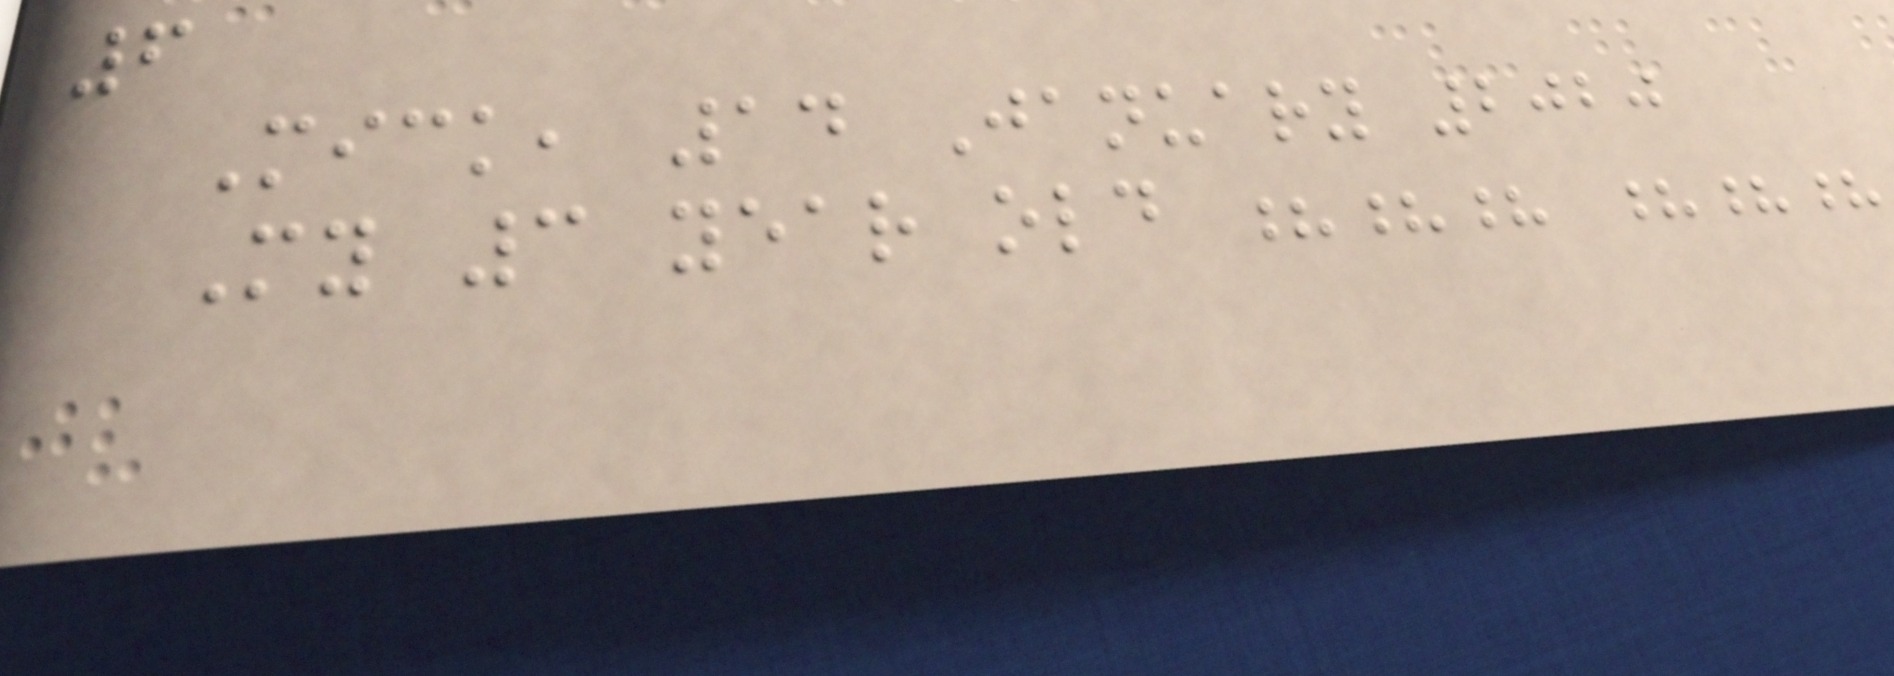6
Mick, 14 January 2020
My 3 year old ??? ???
